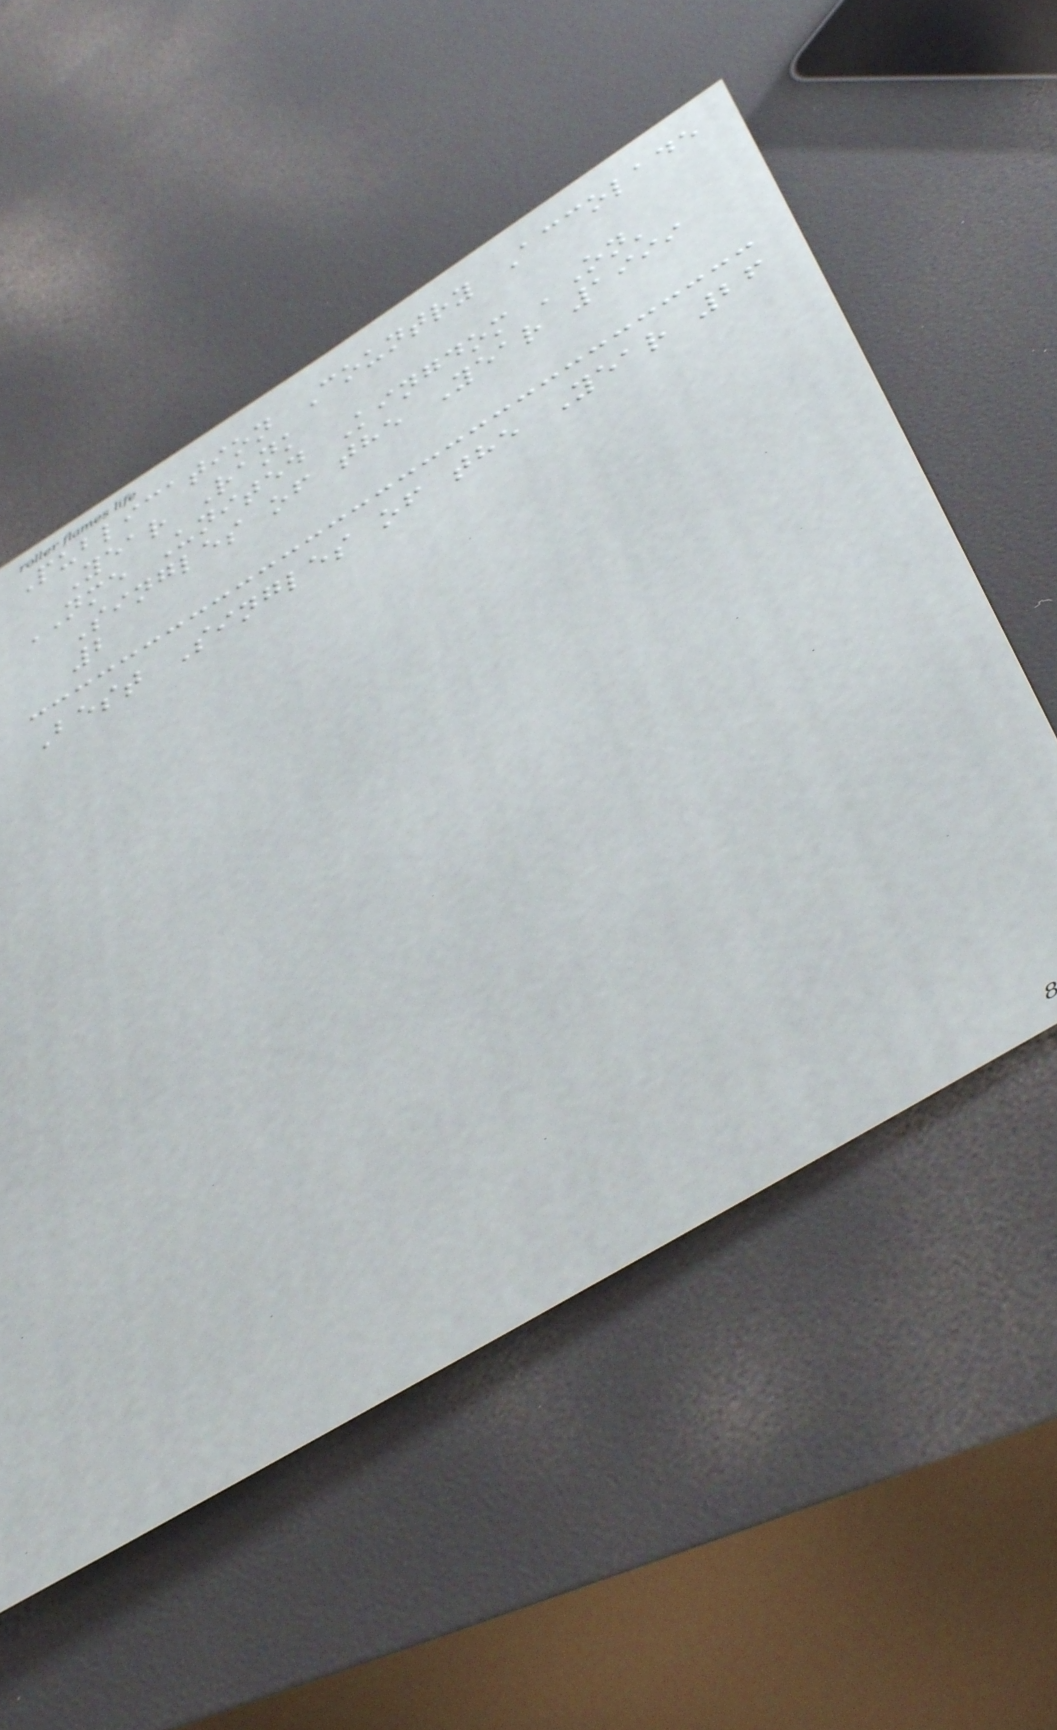Publication Country Accolade
Year Rank
NME United Kingdom 'On'
Singles of the Year 1999
2
Best Singles of the Year 26
